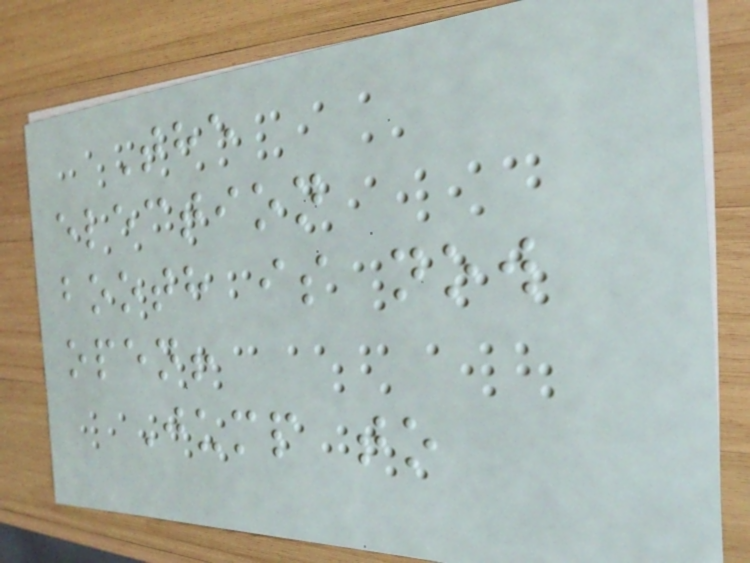The
election
booth is now
open!
Jump to
